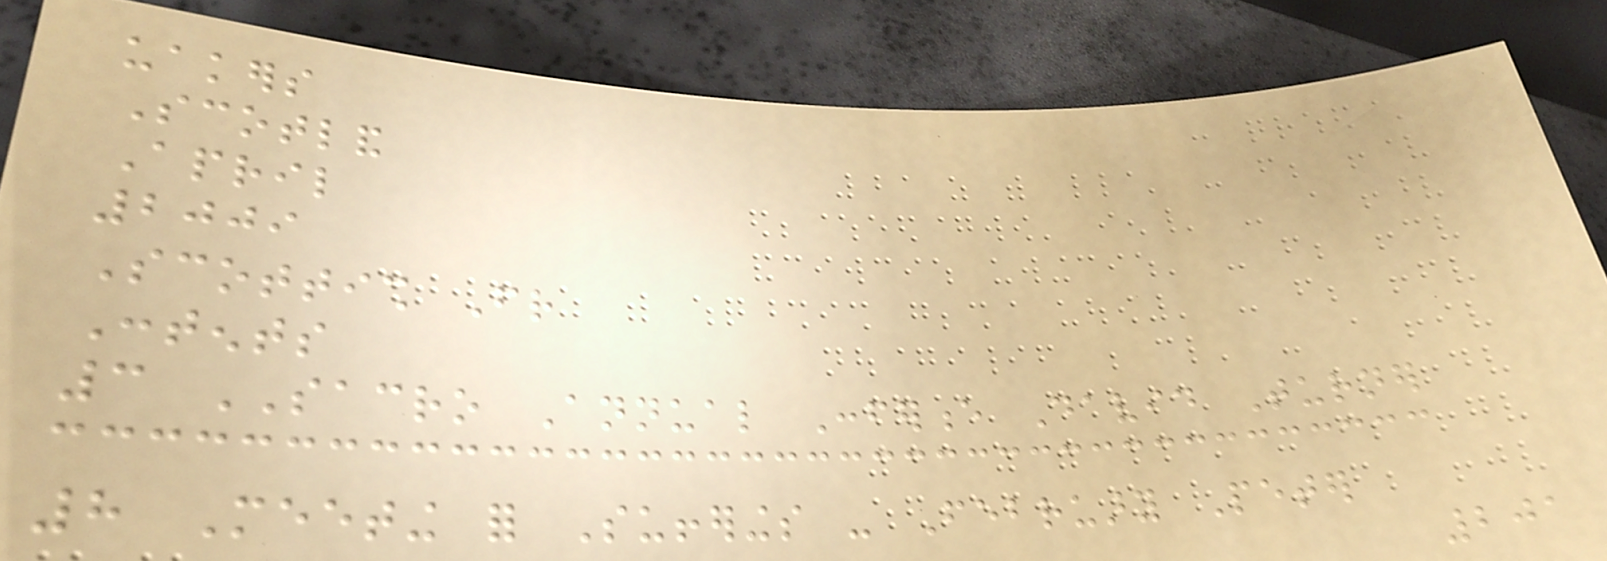uakers
Scotland
April
2009
Scottish Friend
Contents
3 SACRO Annual Conference David Turner
8 Meeting for Sufferings - February Peter
201
